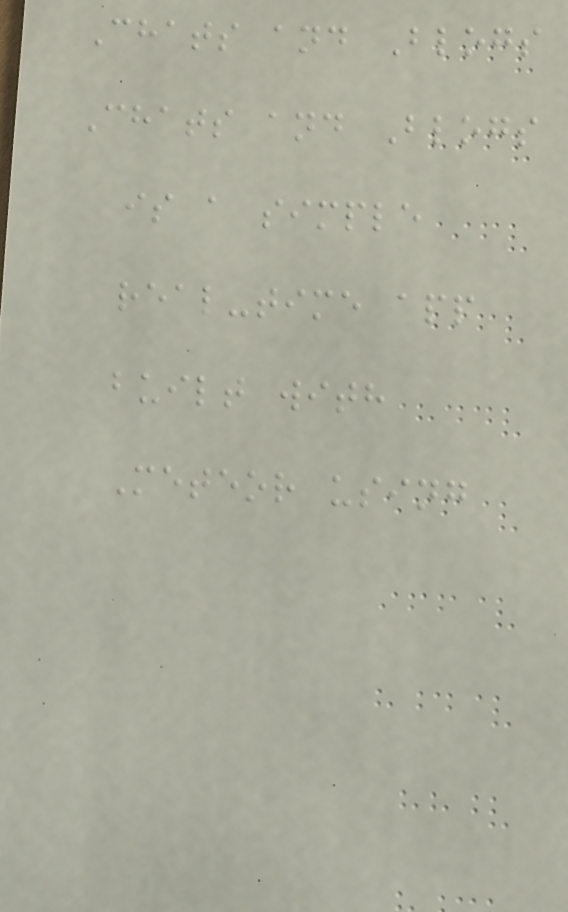Chats and Blogs
Chats and Blogs
is a simple
real-time app
built with
Meteor using
